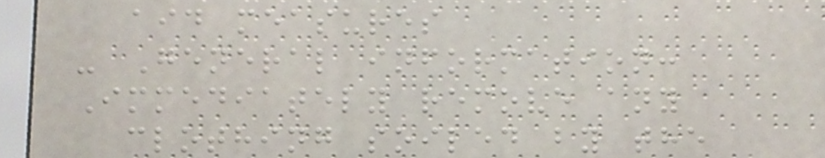aid measures
- General information:
Immediately remove any
clothing soiled by the
